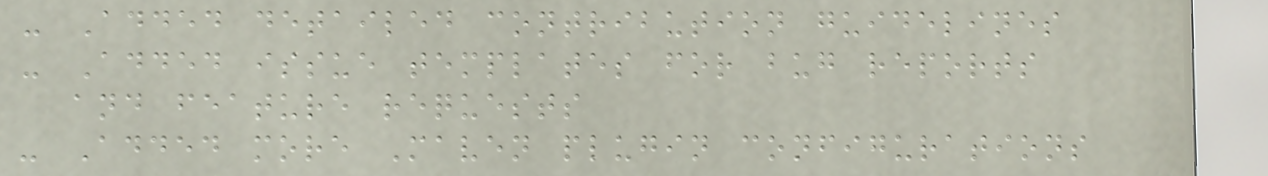- Added detailed contribution guidelines
- Added issue templates for bug reports
and feature requests
- Added more Maven plugin configurations
